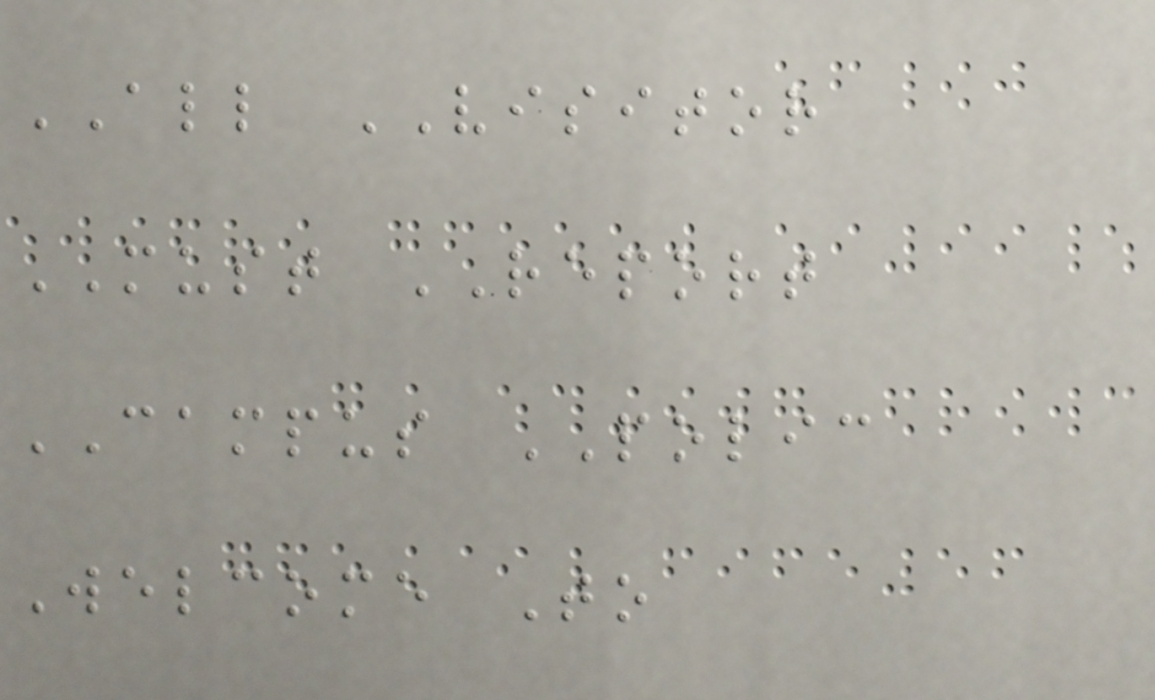ALL VISITOR
MUST REPORT
CAMPUS POLIC
Welcome To
